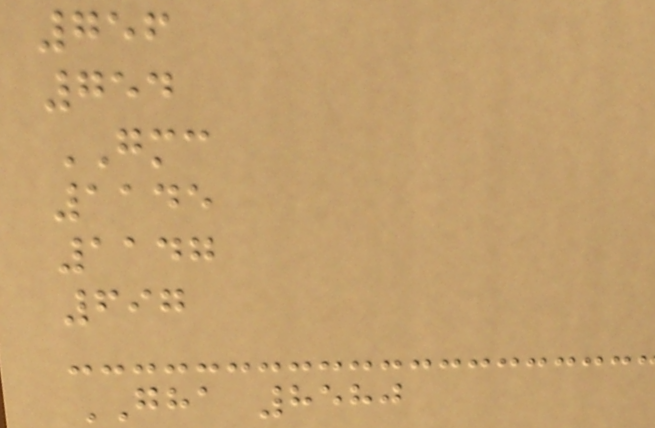756
754
GMC
1145
1147
697
GHA 8580
